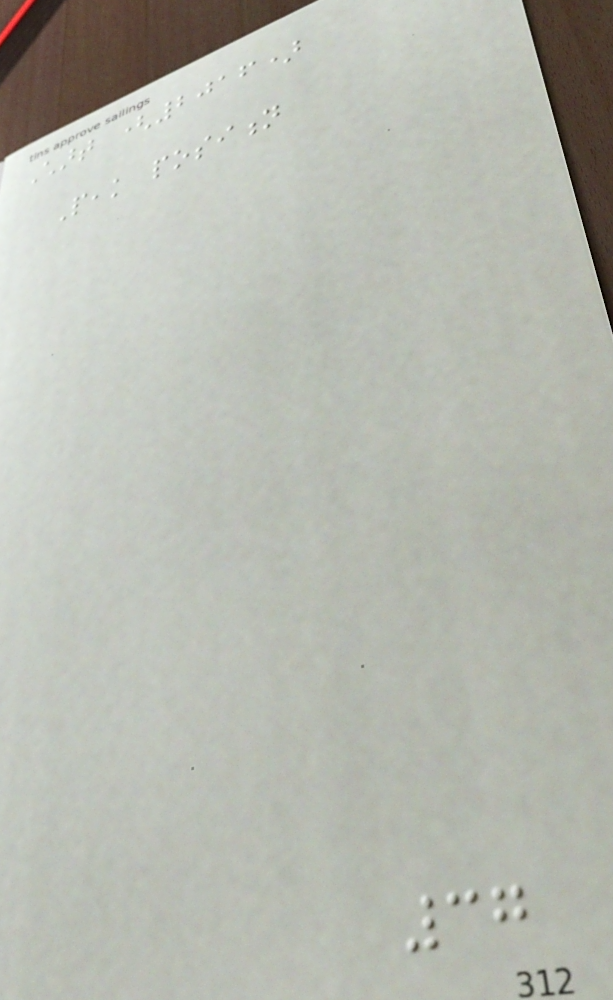Chart (2016)
Peak position
37
